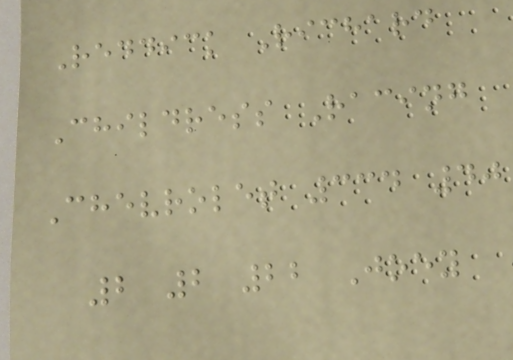Reddick Richard
Childress Racing
Chevrolet 334 40
2 2 22 Joey
